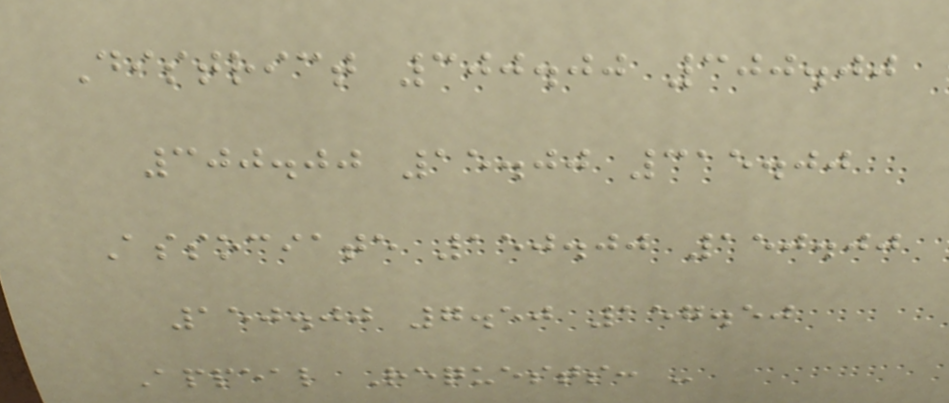District 300.00 300.00
300.00 15.00 315.00
Associate 150.00 150.00
150.00 7.50 157.50
Appeal Requests: -
